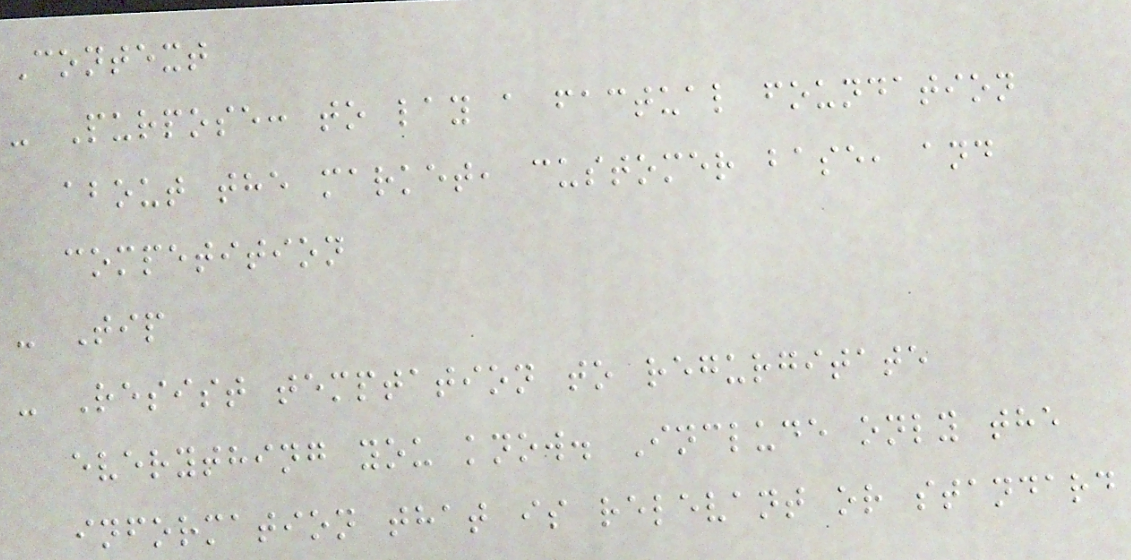Context
- Purpose: to lay a factual foundation
about the market, customer base, and
competition
- Tip
- Resist temptation to regurgitate
everything you know. Include only the
information that is relevant or standard
